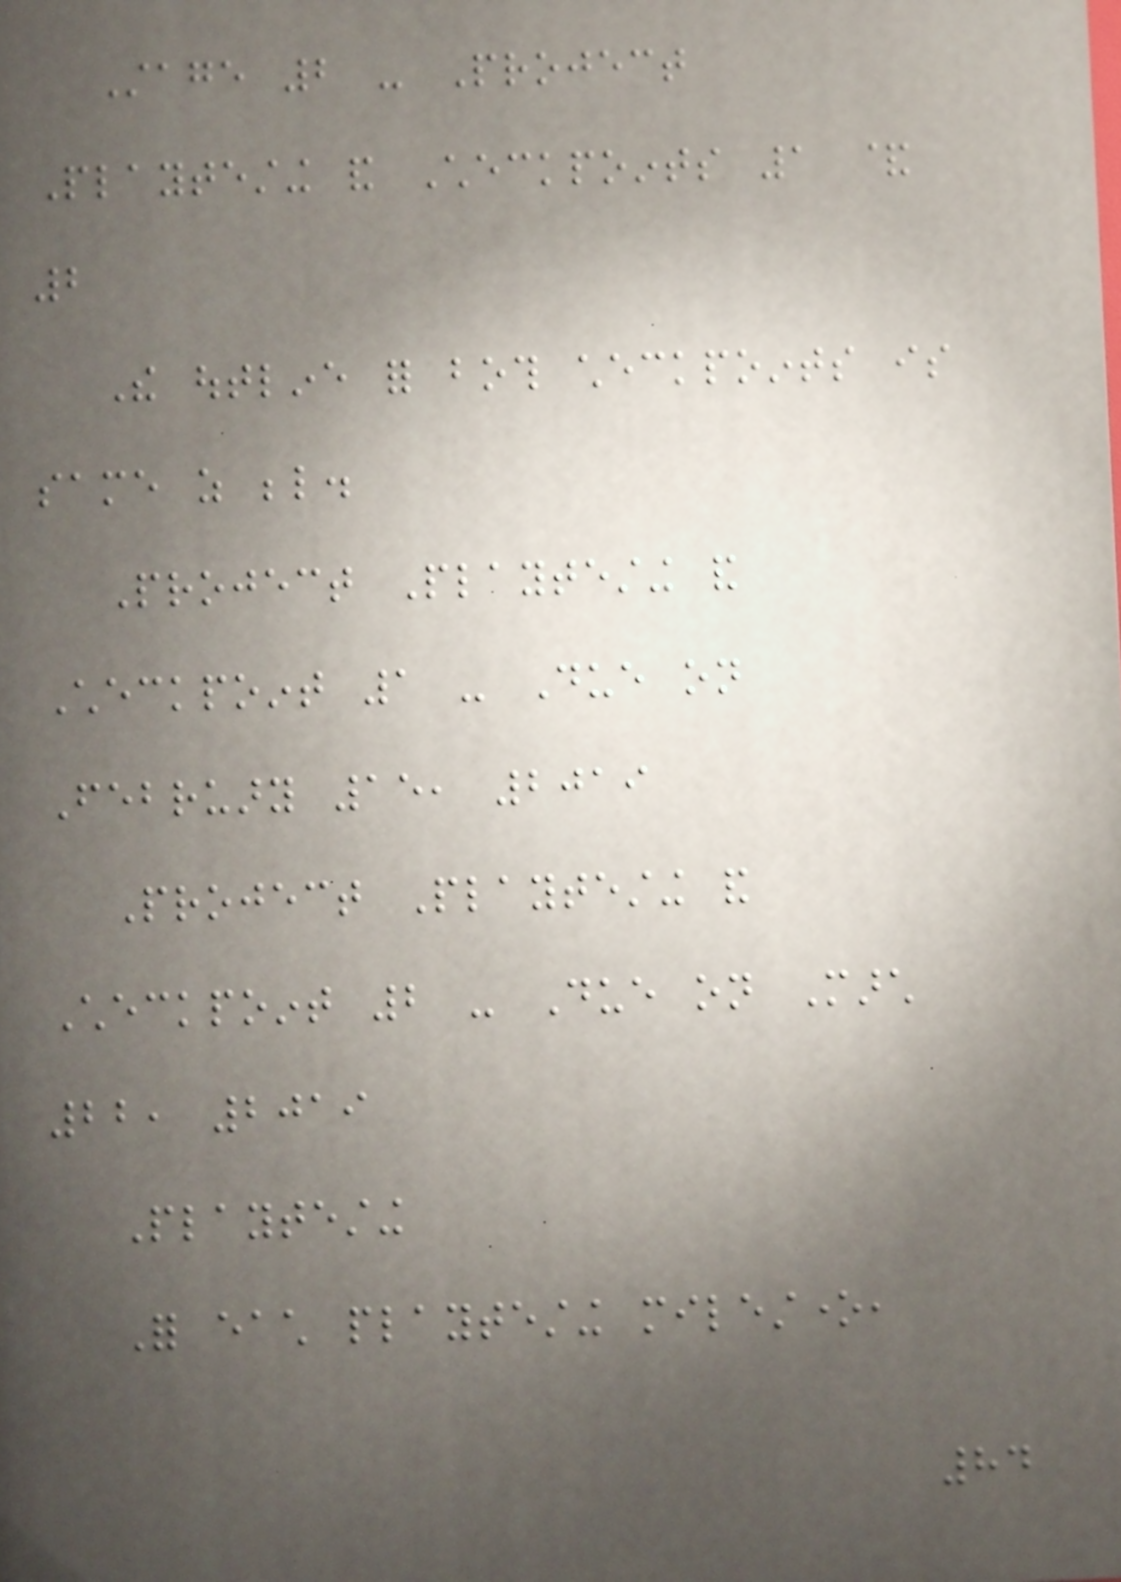Stage 2 - Project
Playtesting and Checkpoints 1 &
2
The outline for both checkpoints is
same as below.
Project Playtesting and
Checkpoint 1 - Due on
February 15, 2019
Project Playtesting and
Checkpoint 2 - Due on March
22, 2019
Playtesting
For each playtesting milestone,
84
